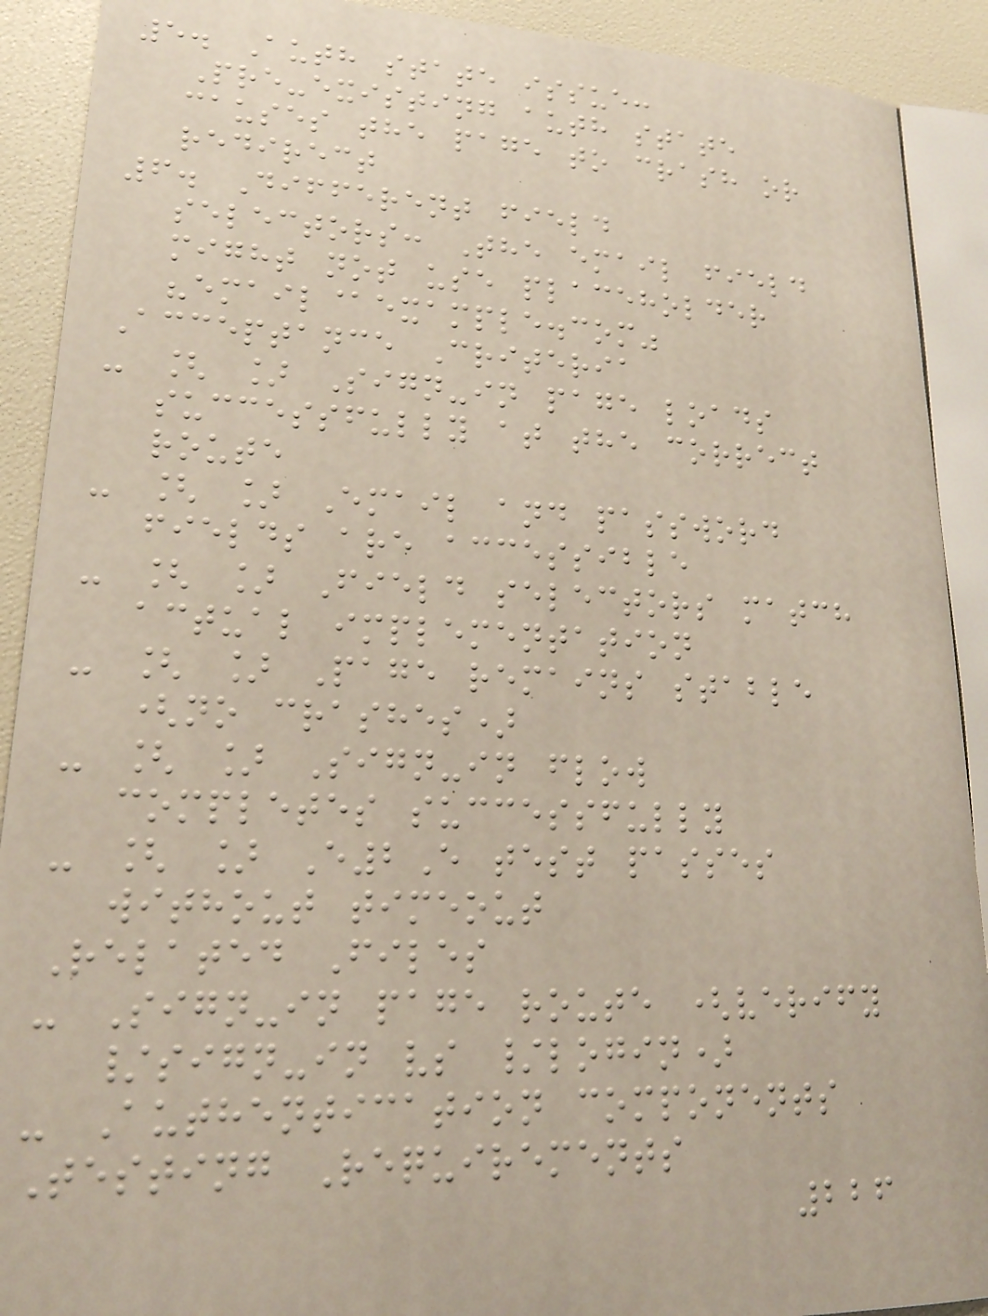5. Auth state issue:
Pre-existing auth state
causes the page to crash or
redirect
6. Different field
selectors: The email field
might not use placeholder
"email@example.com"
Acceptance Criteria
- [ ] Sign-in page loads
successfully at the correct
route
- [ ] Email and password
fields are accessible
- [ ] Field selectors match
actual implementation
- [ ] Page remains stable
(no crashes)
- [ ] Sign-in flow
completes successfully
- [ ] E2E test passes
without timeout
Related Files
- Sign-in page route (verify
/sign-in vs /login)
- Authentication components
Testing Requirements
226
